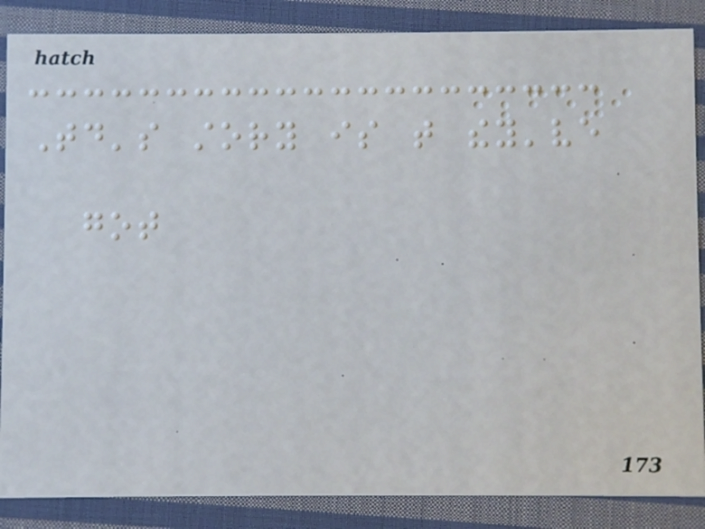Today's story is that they've
got
